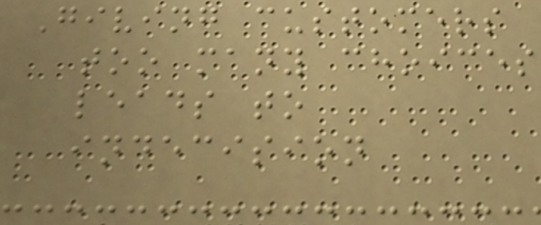Giving customers
too many choices
leads to
indecision
